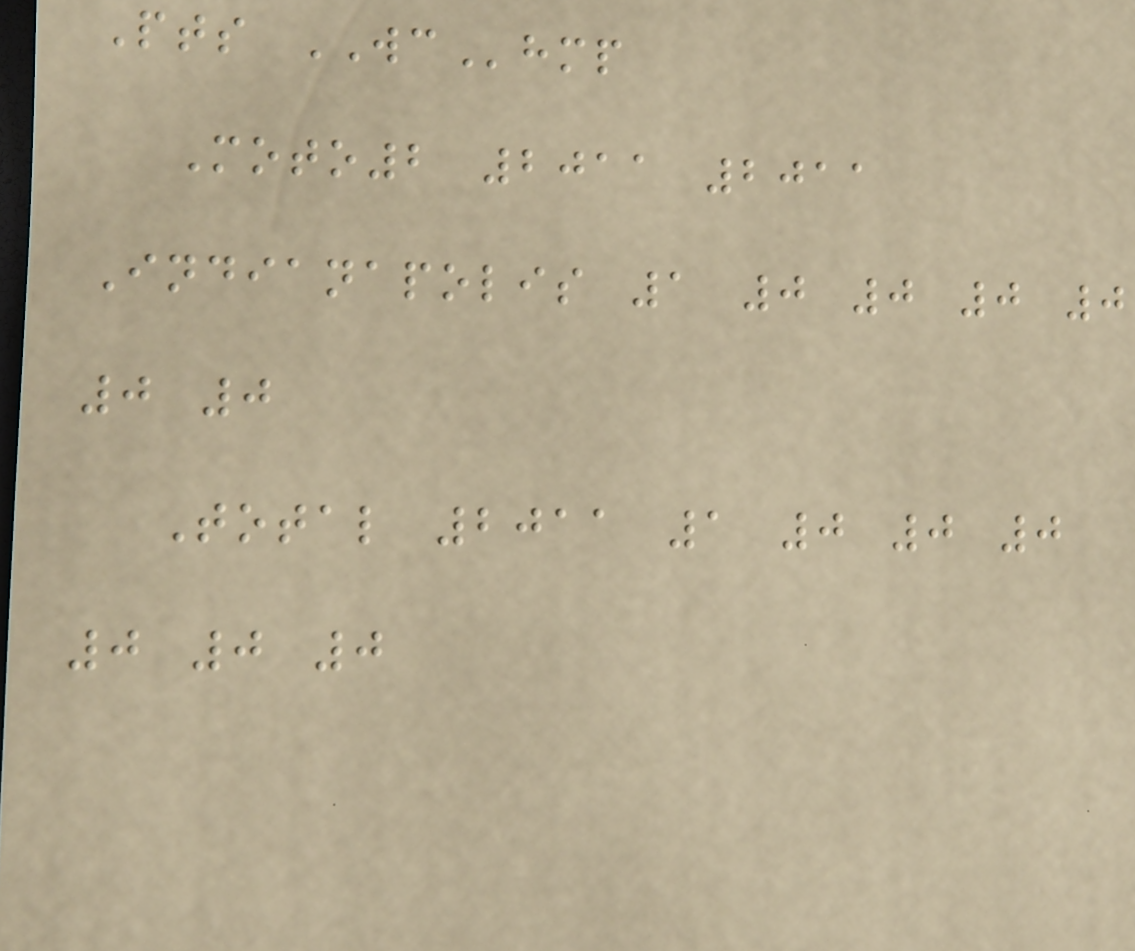Pts WChmp
Moto2 2011 2011
Indianapolis 1 0 0 0 0
0 0
Total 2011 1 0 0 0
0 0 0
